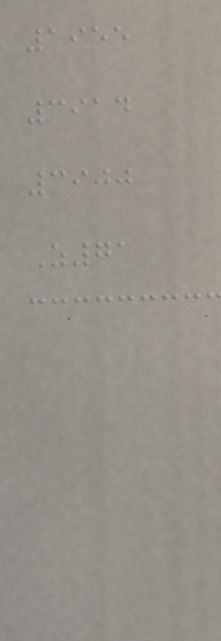1955
3914
3900
Z71
